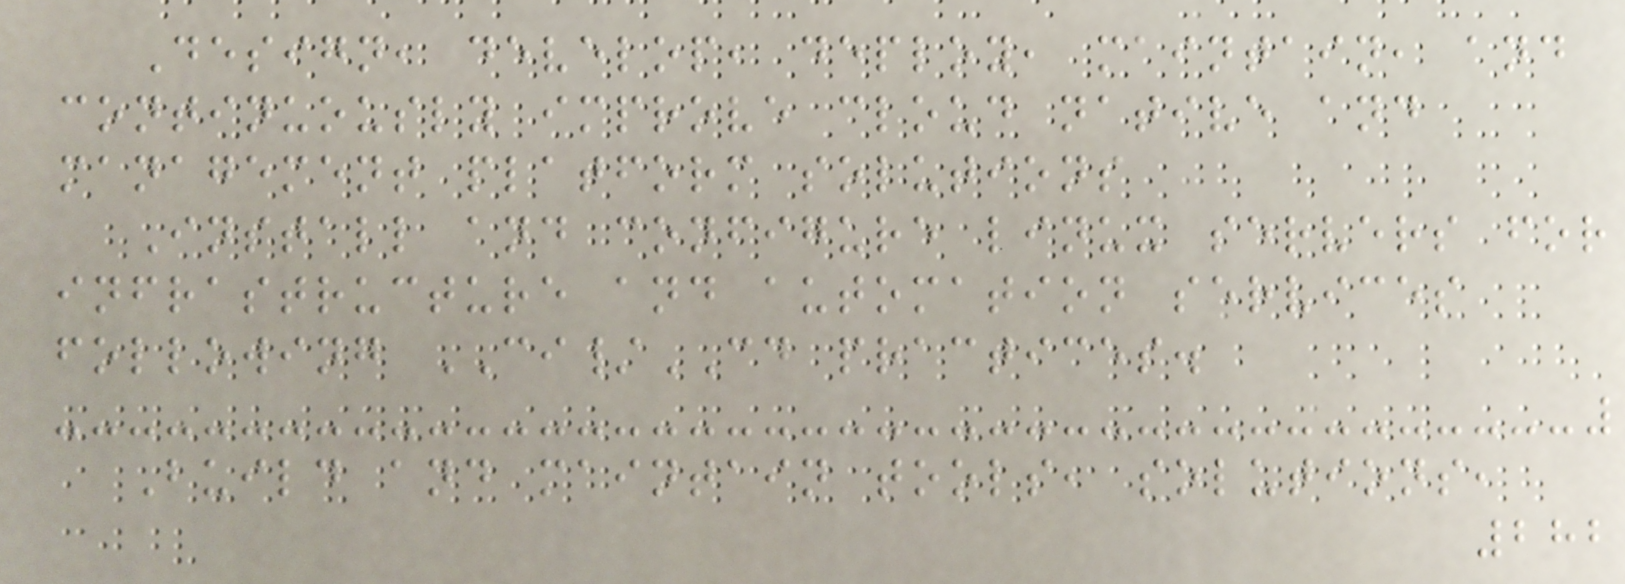Design, develop, deploy, maintain, and
continuously improve cloud native and
management platform solutions
Install and configure linux servers for
infrastructure and automation services
following CI/CD practices.
Build and maintain tools, solutions,
282
